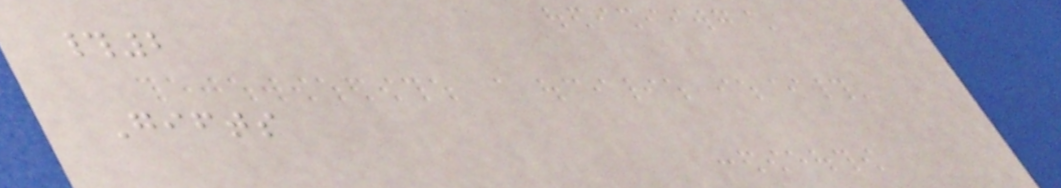#2
Gifts
